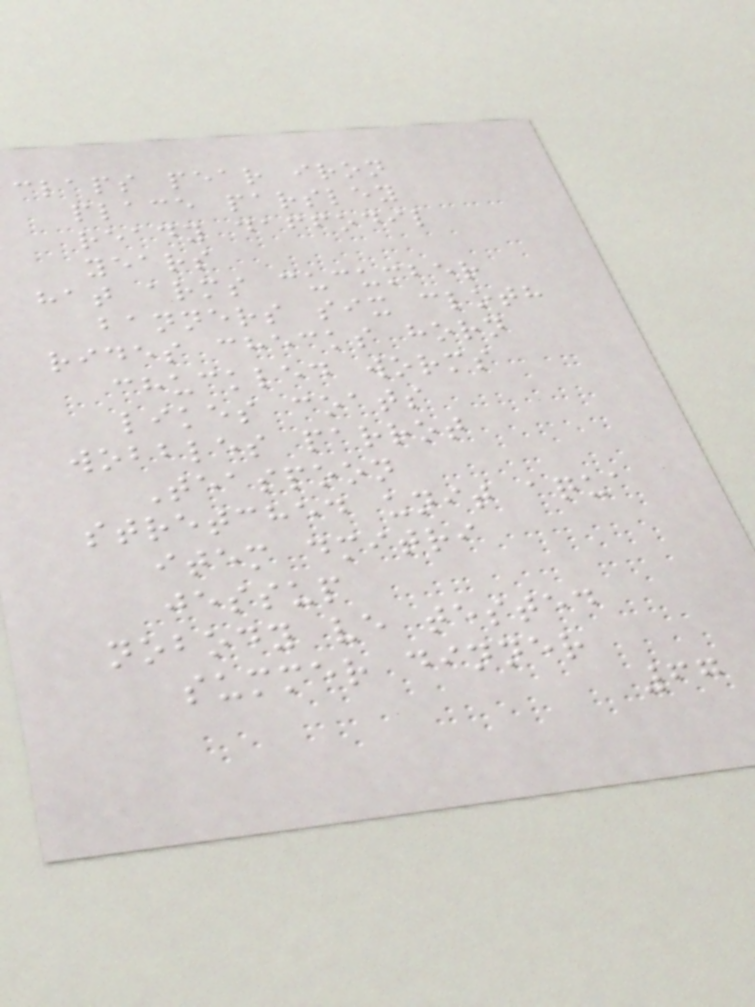claps pear iron
place parsley
ready daffodil
years
hat arms cucumber
banners six cloth
rides checks horn
chuckled worms
likes coats
wobbles parrot
Teaspoon
stretched unit aqua
item dmitri
jessup
nobody ve tested
summer dinner
67
